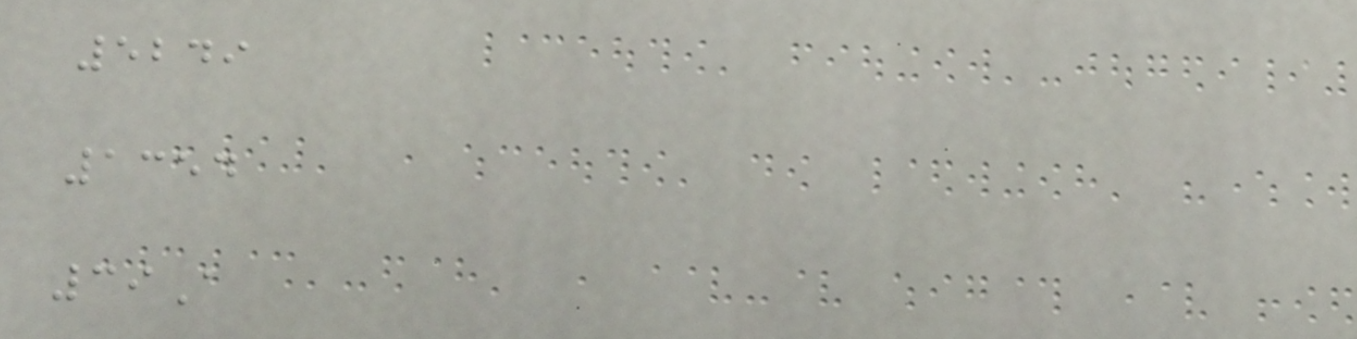5249
1354
39A
